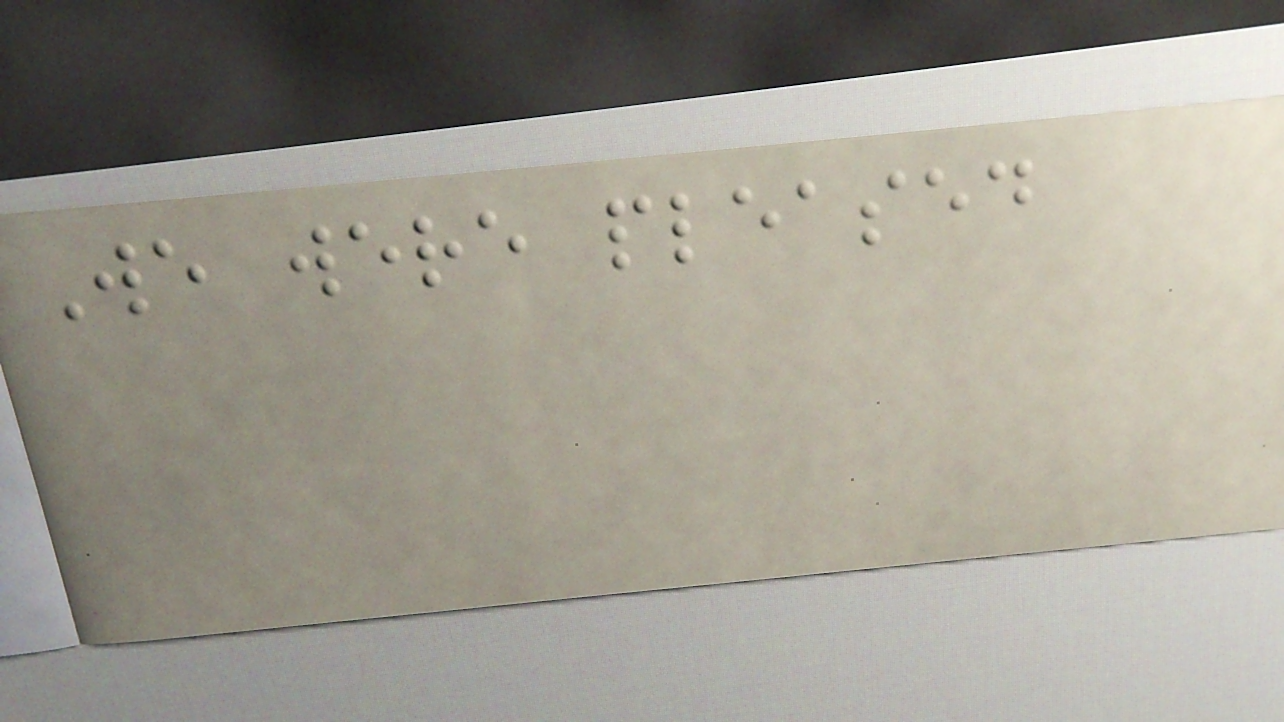We were pleased
